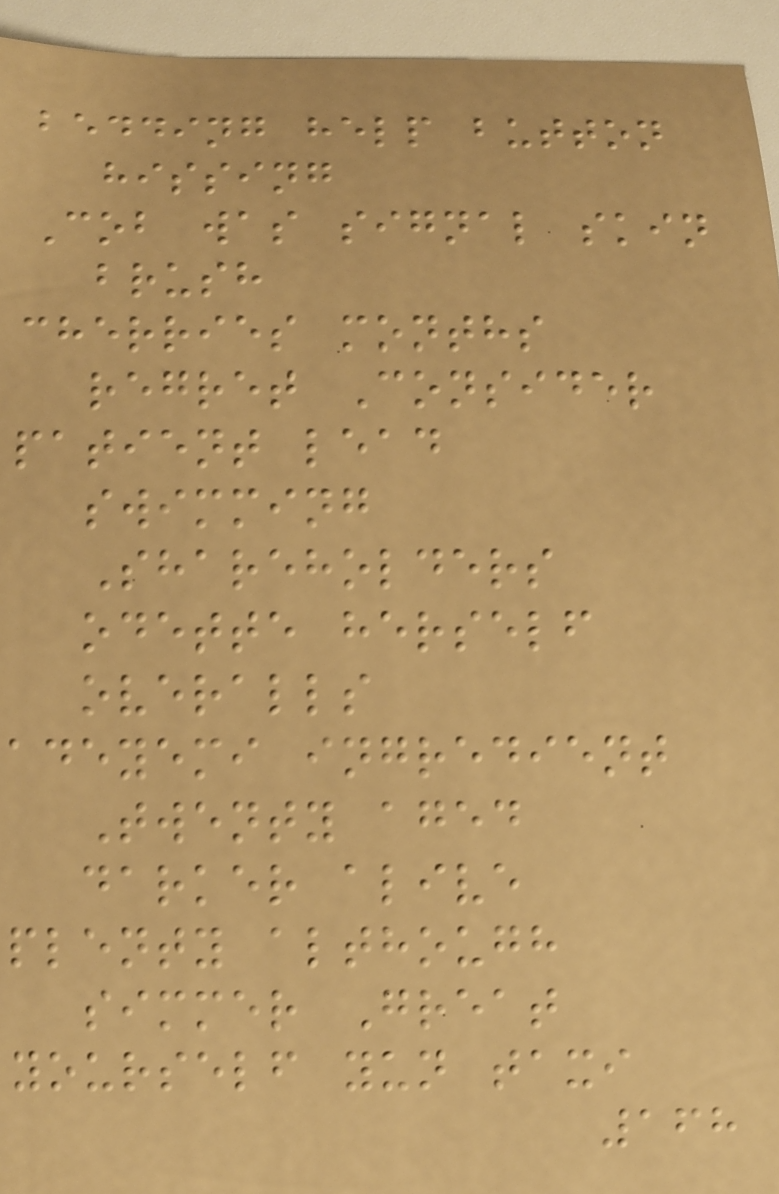bedding help button
hissing
Cob was signal skin
brush
cherries months
regret Consider
patient lead
swimming
Shareholders
odette herself
overalls
adeyemi ingredient
Twenty aged
darker alive
plenty although
simmer Great
yourself yun taxi
168
